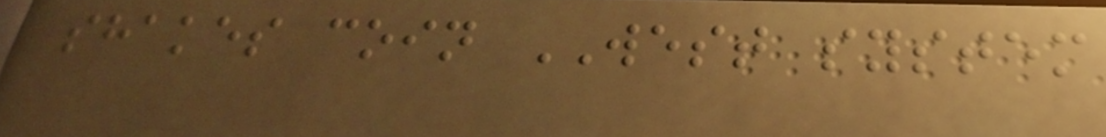shakes coin WEST system
